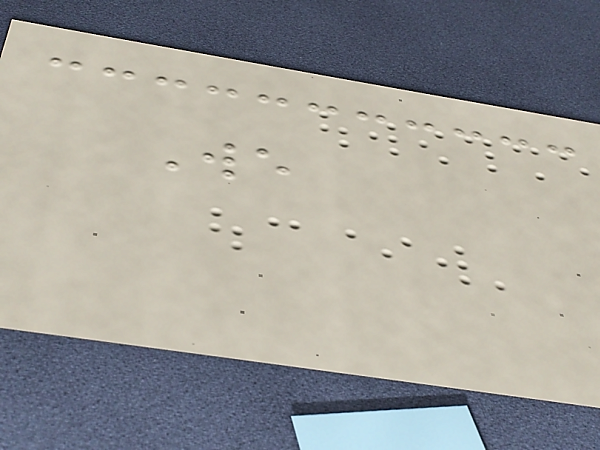We
